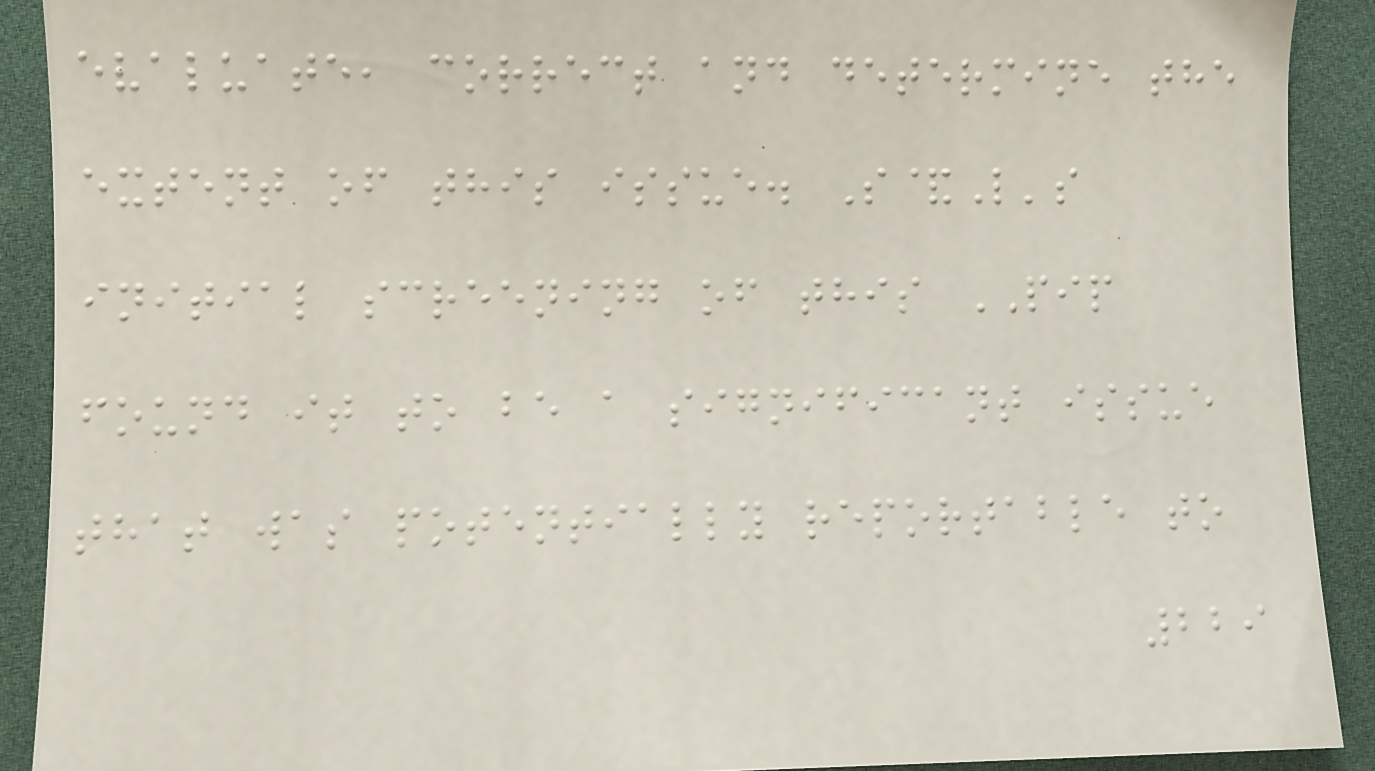evaluate, correct and determine the
extent of this issue. S&L's
initial screening of this PIP
found it to be a significant issue
that was potentially reportable to
229
